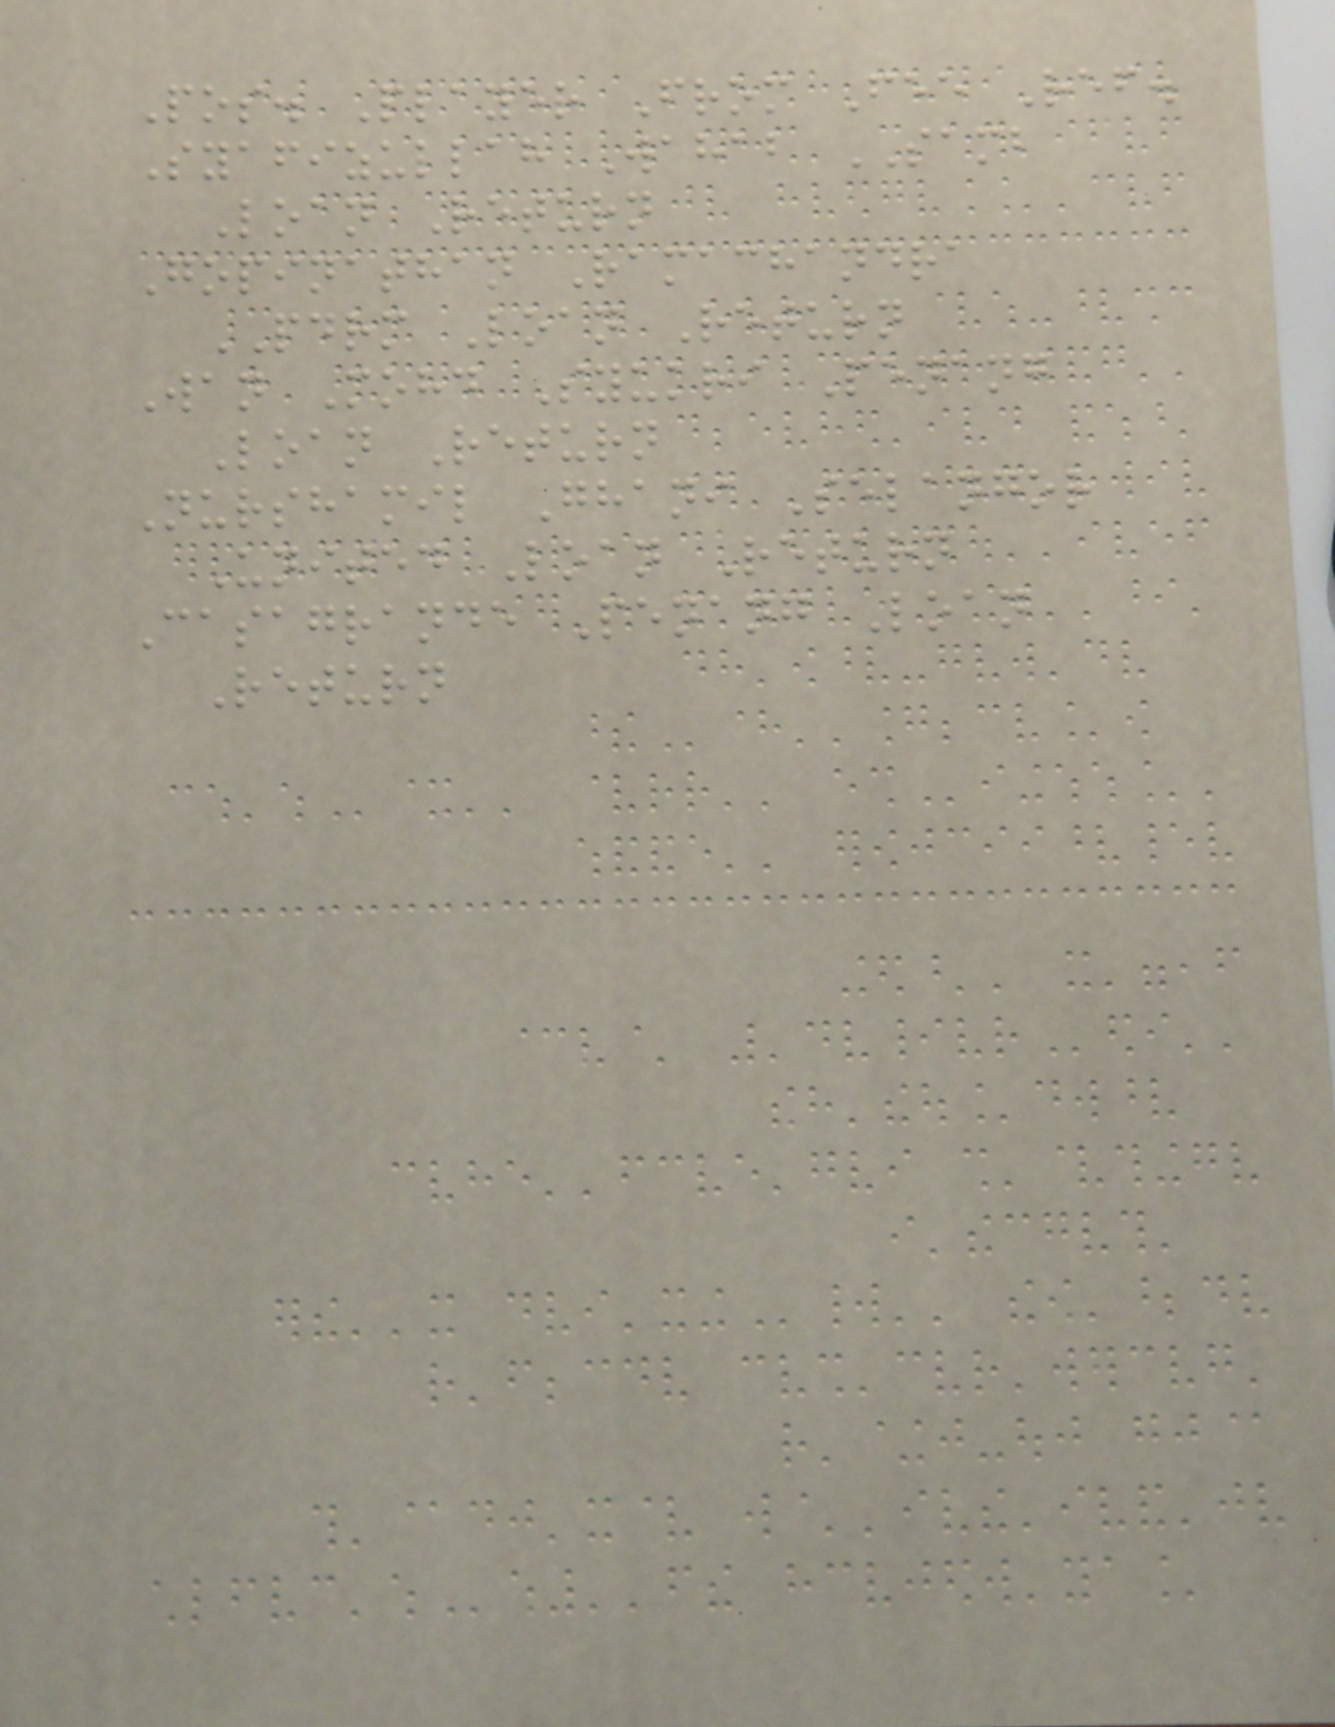Pos. Player From Fee Ref.
Syafizullah Wahab SAMB
Loan Return
Gopinathan Ramachandra
PDRM Loan Return
Wan Mohd Syukri Penang
Loan Return
Nurshamil Ghani Selangor
United Loan Return
Casagrande Penang Loan
Return
